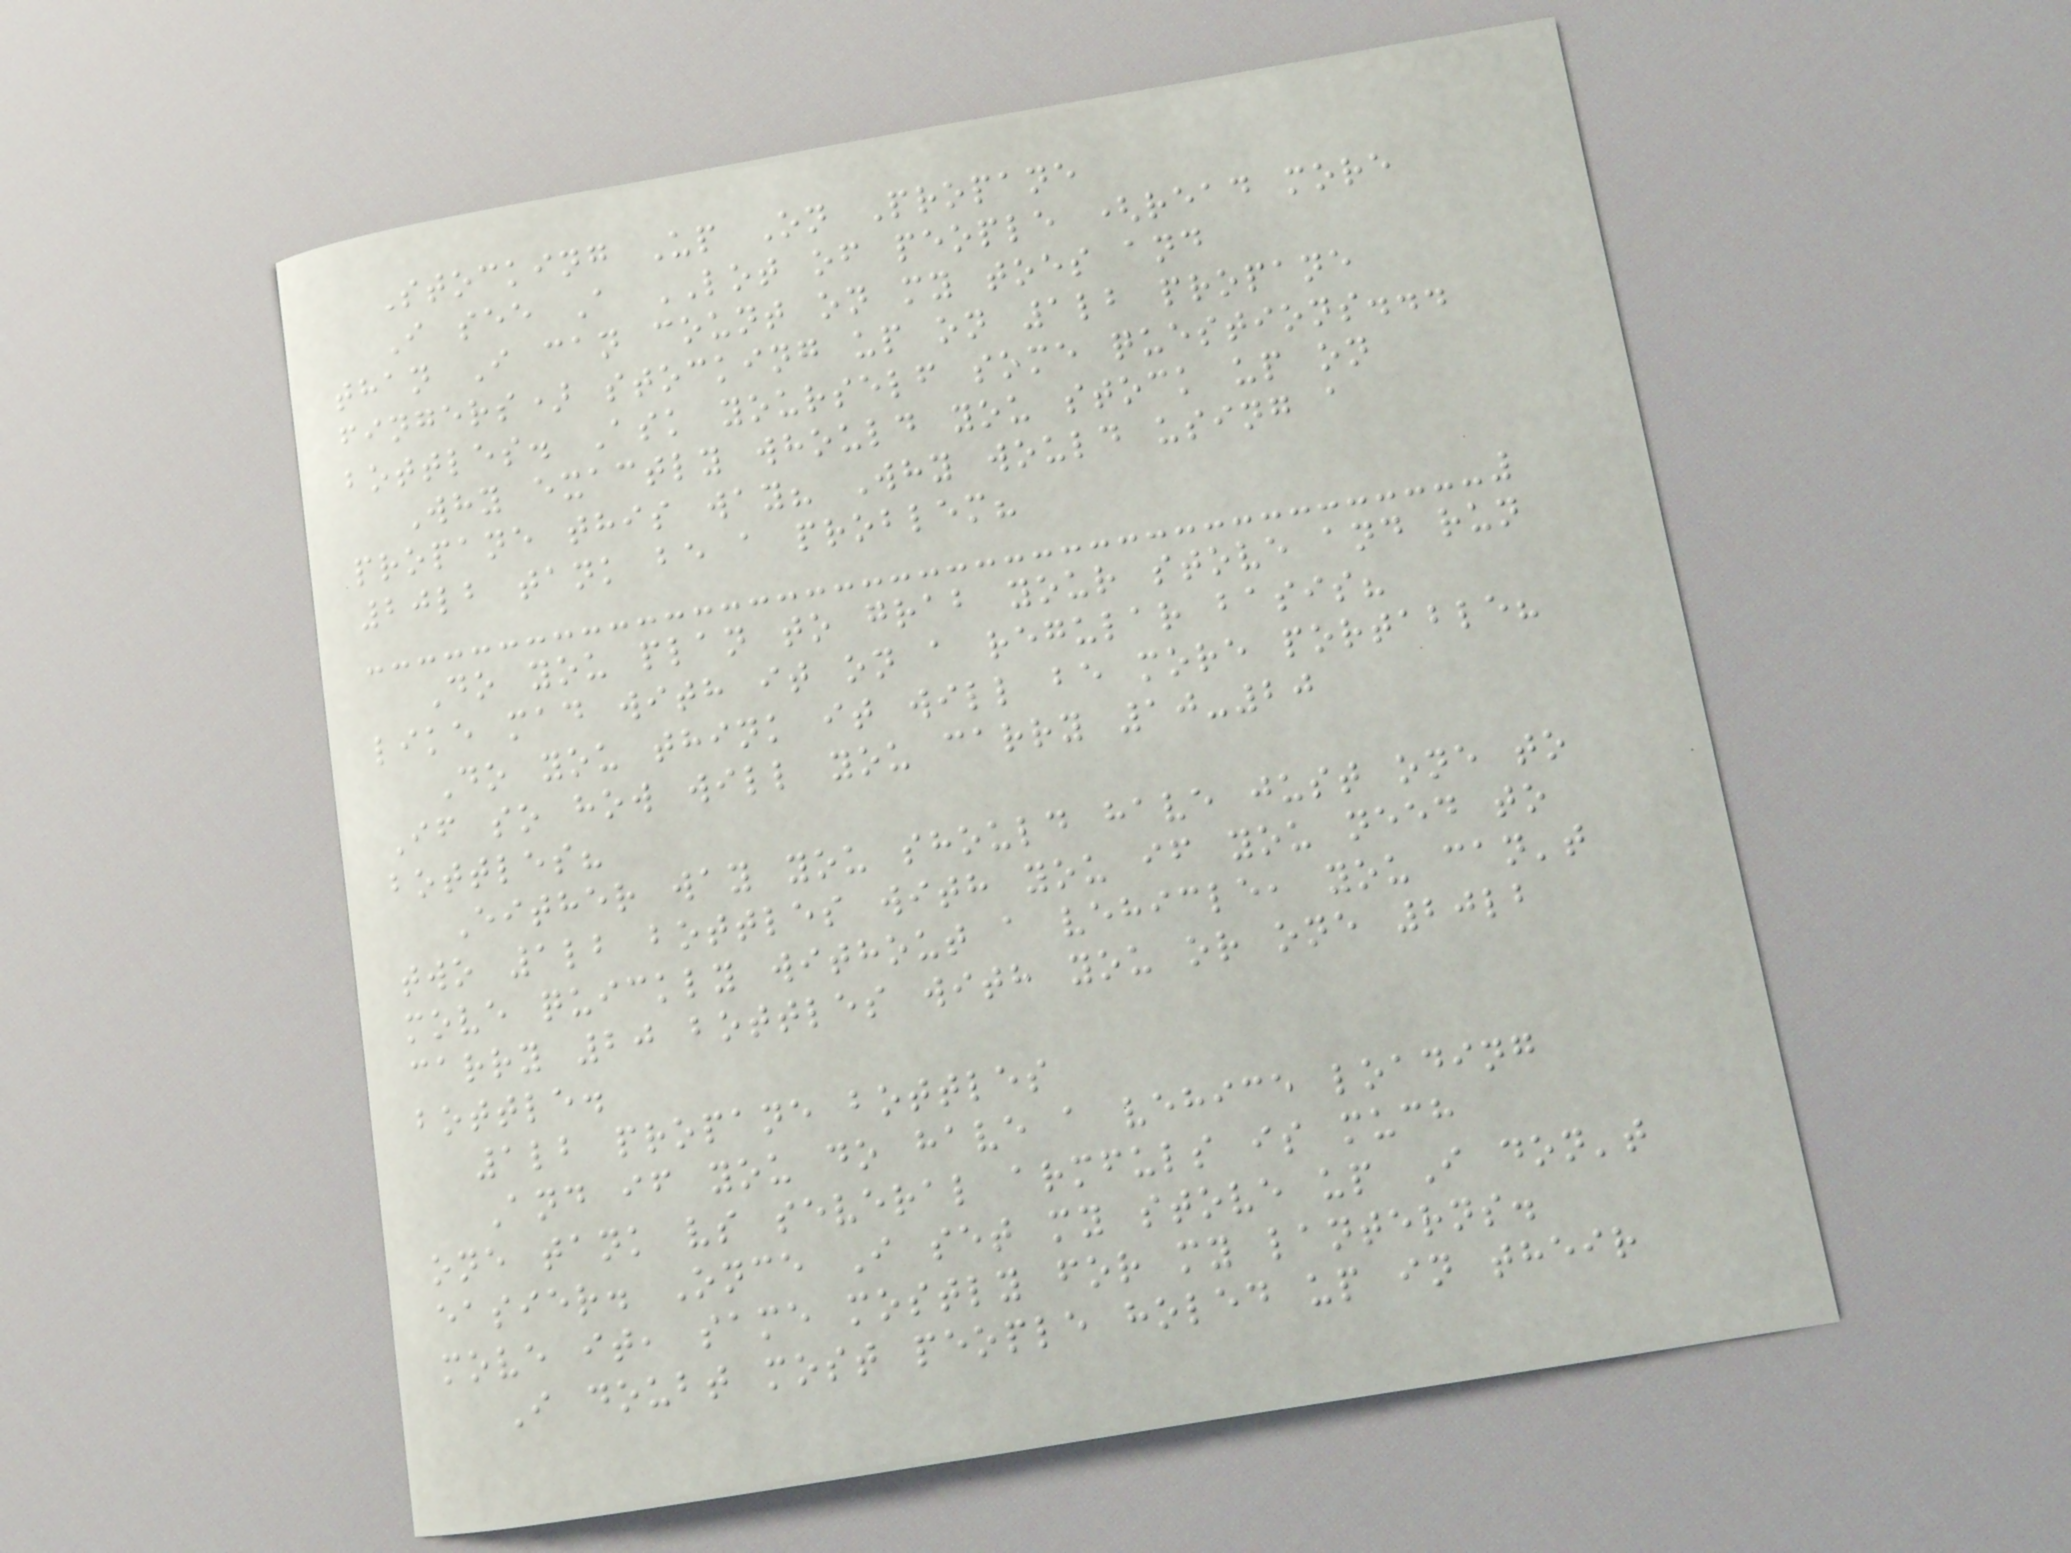Stocking Up On Propane
I see A LOT of people (read more
than I can count on my toes and
fingers) stocking up on 1lb propane
bottles. Ask yourself some questions...
Why exactly whould you stock up on
propane this way? Why would using a
20lb tank be a problem?
Do you plan to grab your stove and run
like mad with it on a regular basis?
Do you think it will be more portable?
If so how will you carry 10-20
bottles?
Either way you should have just one to
two 1lb bottles with you if you need to
move quickly without a vehicle, you can't
carry 20 bottles with you or one 20lb
bottle.
1lb propane bottles
And if you do have a vehice loading
one tank vs several armfuls is much
easier. Once I set my stove up I don't
move it, same mostly for my lanterns.
I doubt most people holed up in their
